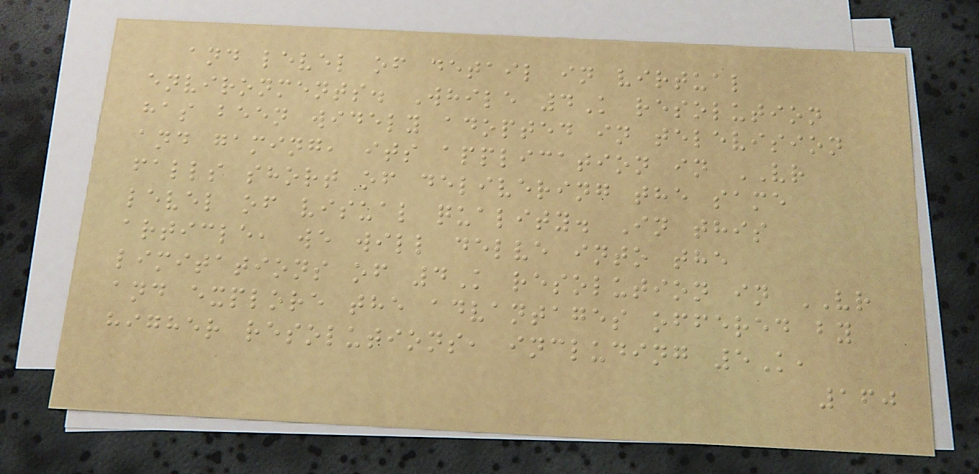and level of detail in virtual
environments. While 4K resolution
has been widely adopted in television
and gaming, its application in VR
falls short of delivering the same
level of visual quality. In this
article, we will delve into the
limitations of 4K resolution in VR
and explore the advantages offered by
higher resolutions, including 5K,
160
